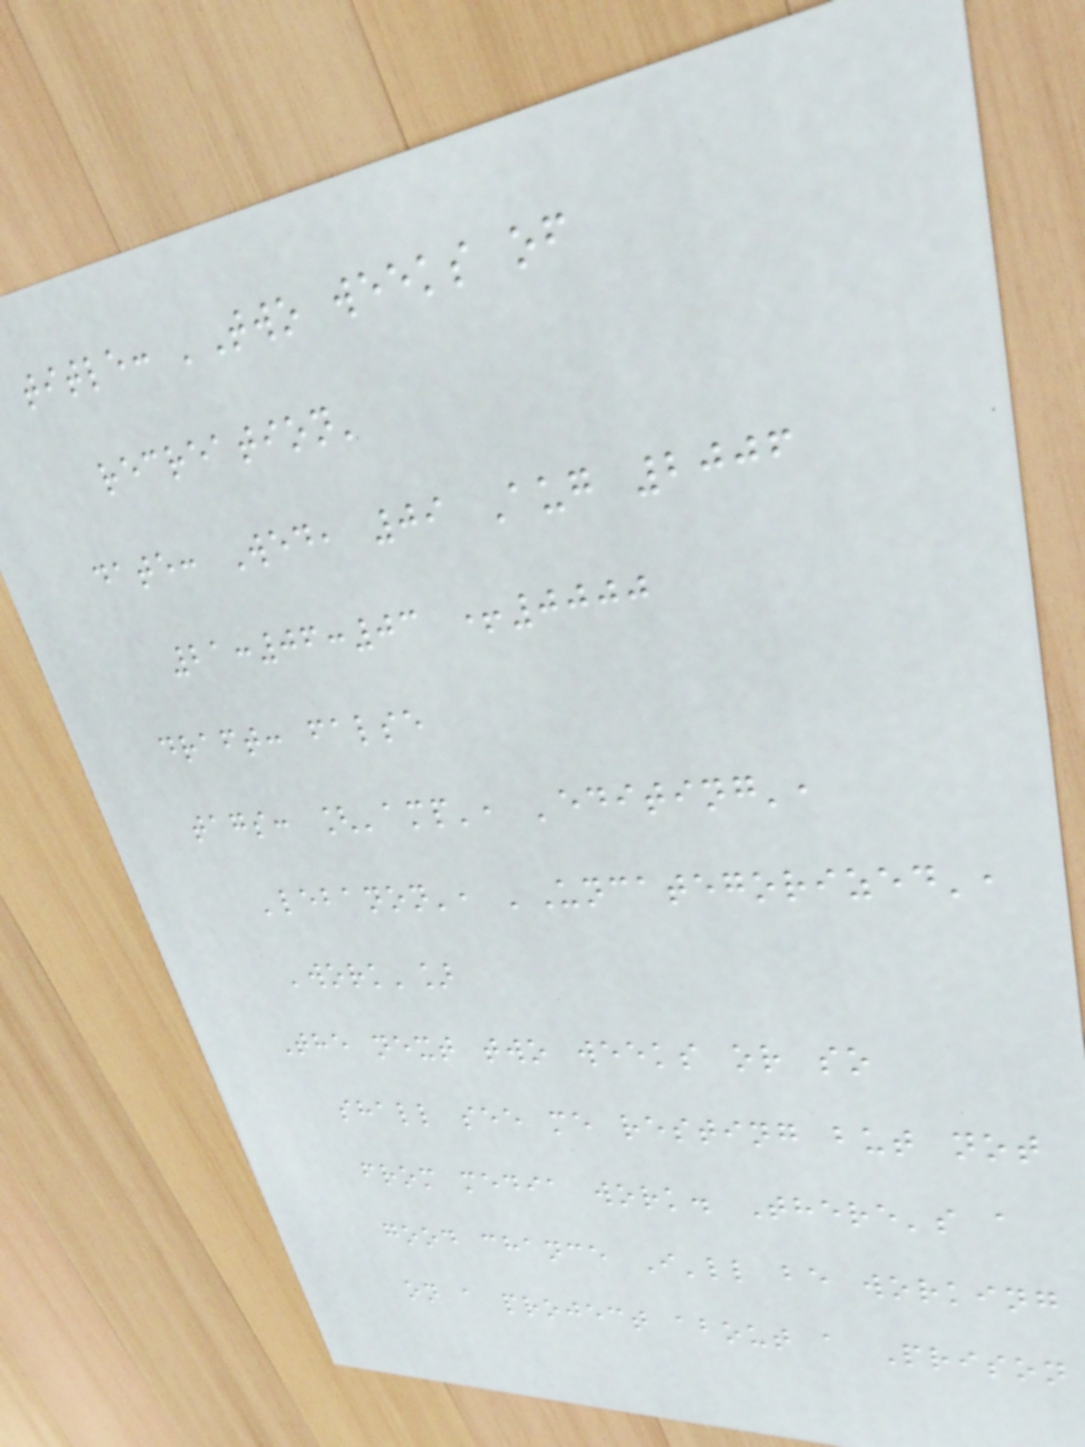title: 'Two weeks of
recreation'
date: Wed, 09 Aug 2006
21:06:03 +0000
draft: false
tags: ['amp', 'editing',
'lebanon', 'Uncategorized',
'work']
The next two weeks or so
shall see me resting but not
from media work. There's a
good chance I'll be working
on a project about a Prison
